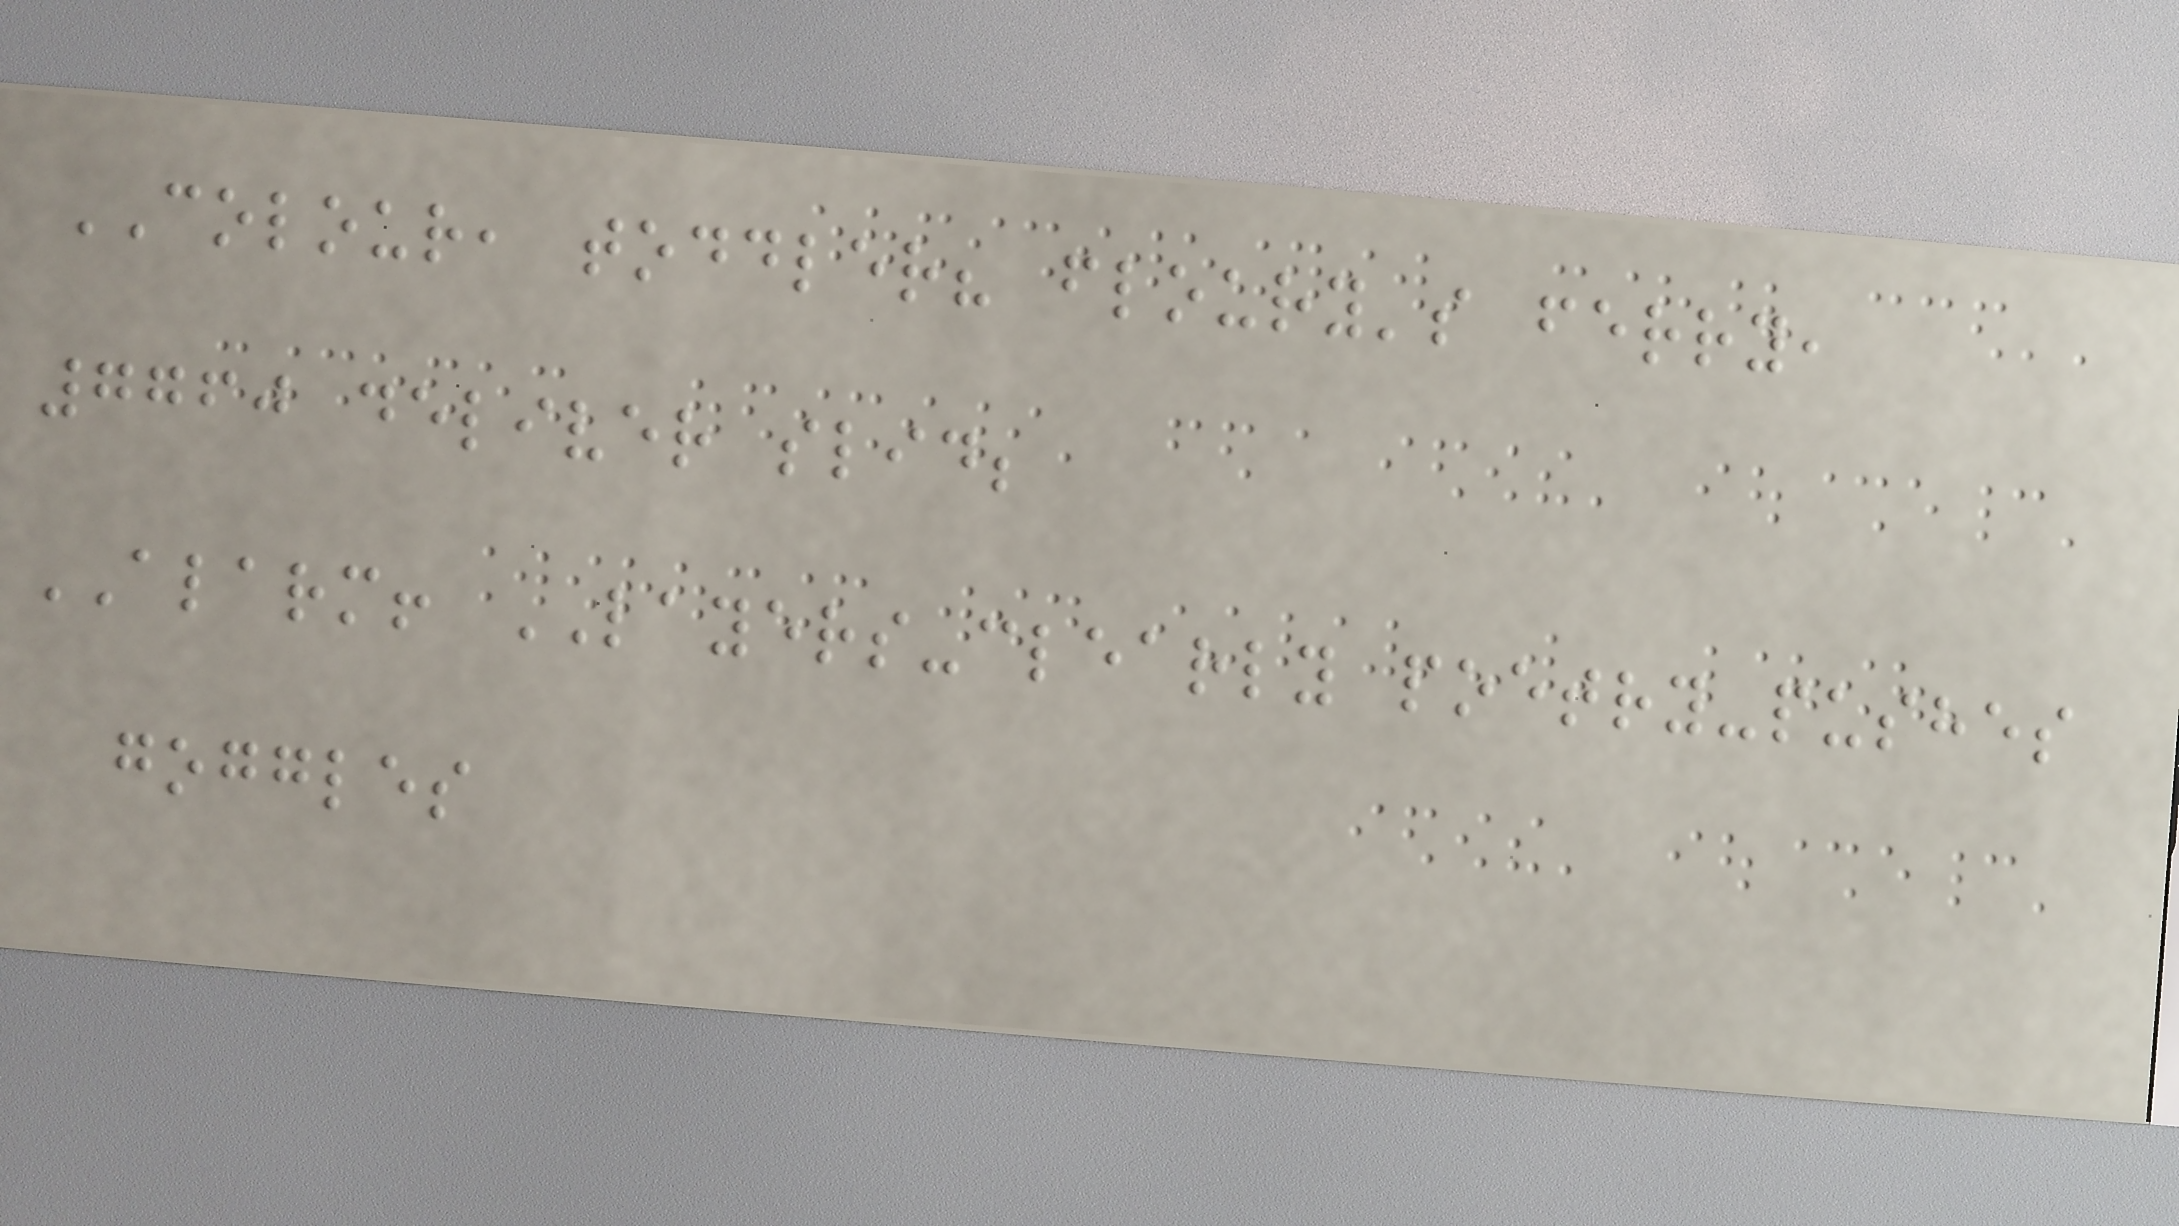COLOUR, toddler? floury's ferry,
7760 deliver slid;
ALARM! LAYERS-clearly poetry-pushes
goggles
